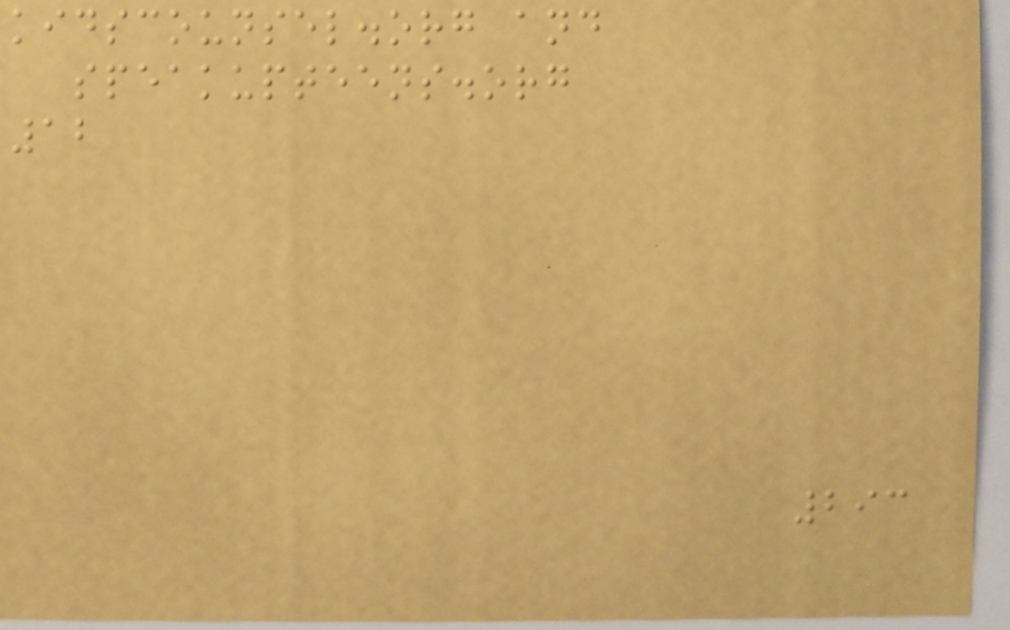kidscounsel.org and
speakupteens.org
12
293
